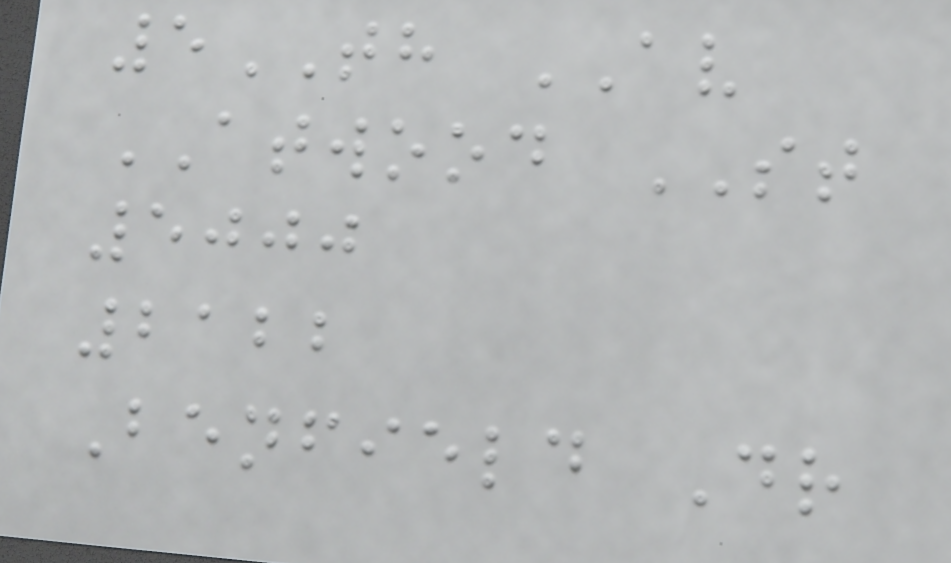5TH AV
ATWOOD ST
5000
2122
Benfield Dr
